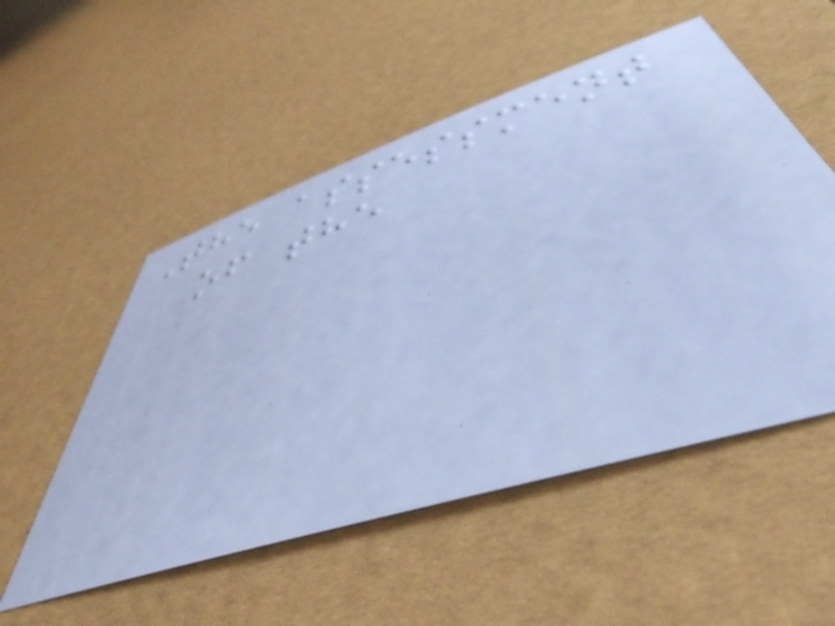The assessment
of the
